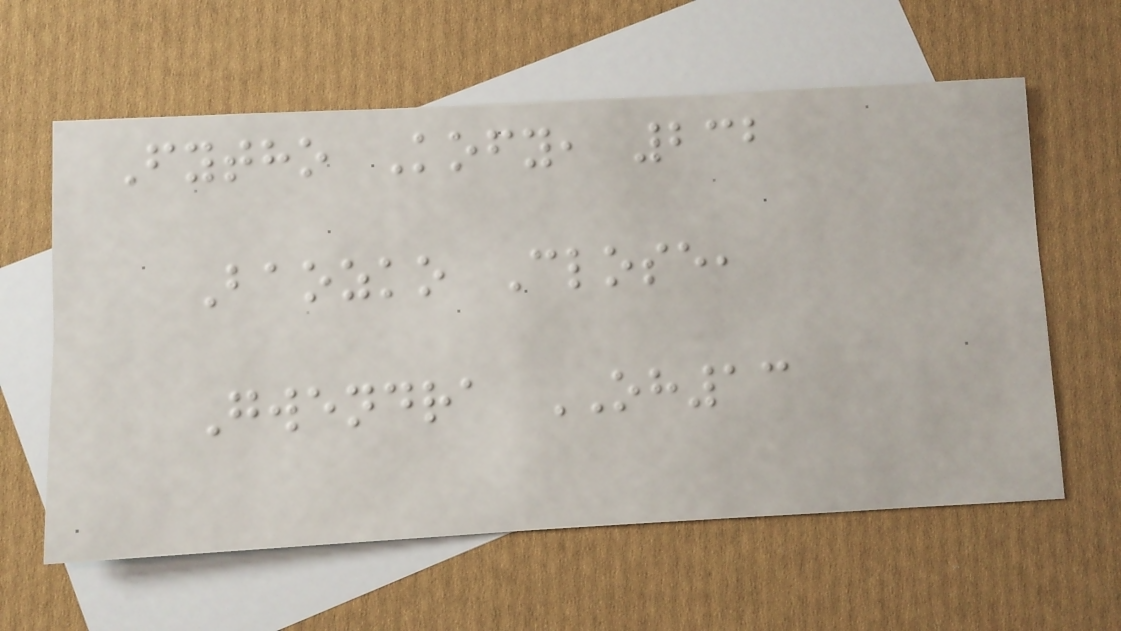Fytho Kofy, 232
Baozko Close,
Gwendra OH13
